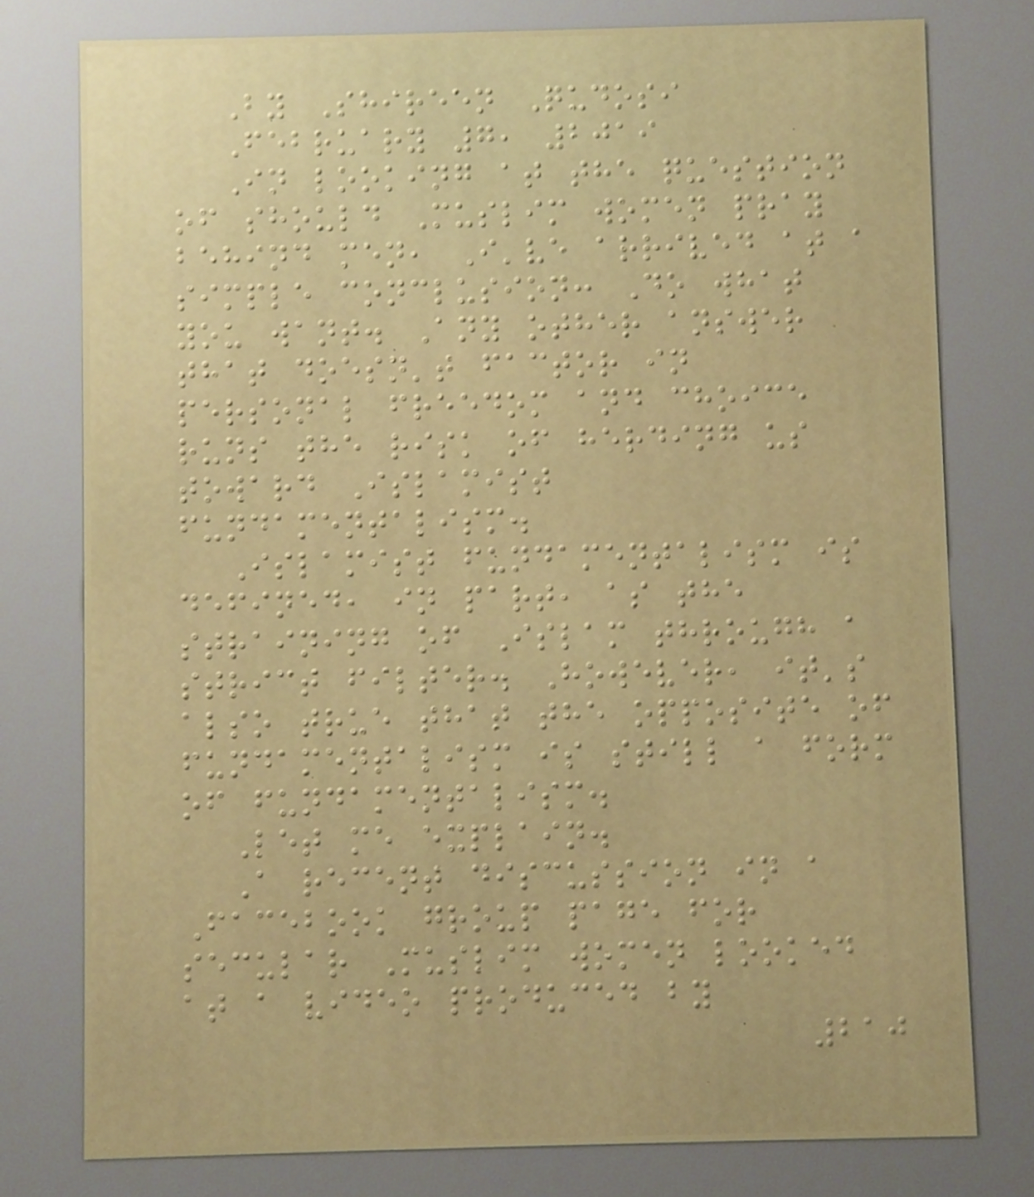By Shireen Qudosi
February 7, 2019
In looking at the question
of should Muslim women pray
behind men, I've arrived at a
simple conclusion: Do what
you want. Any other answer
that doesn't factor in
personal freedom and choice
runs the risk of herding us
toward Islamist
fundamentalism.
Islamist fundamentalism is
defined, in part, as the
straining of Islam through a
strict filter. However, it's
also true that the opposite of
fundamentalism is still a form
of fundamentalism.
Let me explain.
A recent discussion in a
Facebook group page for
secular Muslim women looked
at a video produced by
210
